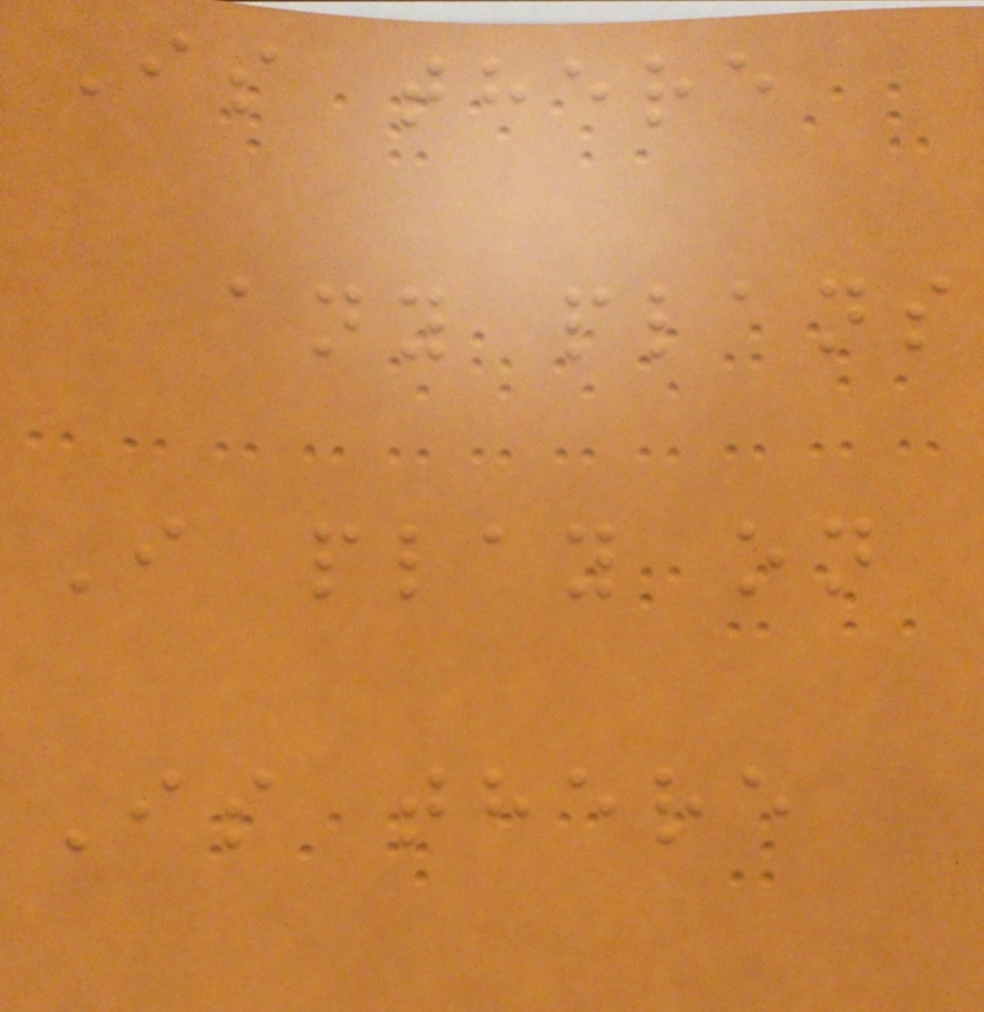Is there
any plans
I play on
Is there
